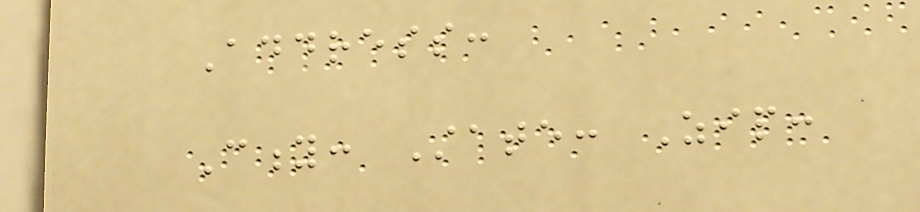Address:
City: State: Zip:
